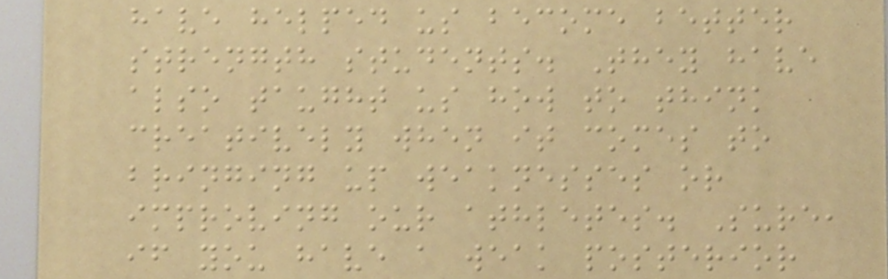have helped us become better
strength students. They have
also taught us how to think
creatively when it comes to
bringing up weaknesses or
improving our athletes. Sure,
if you have a weak posterior
